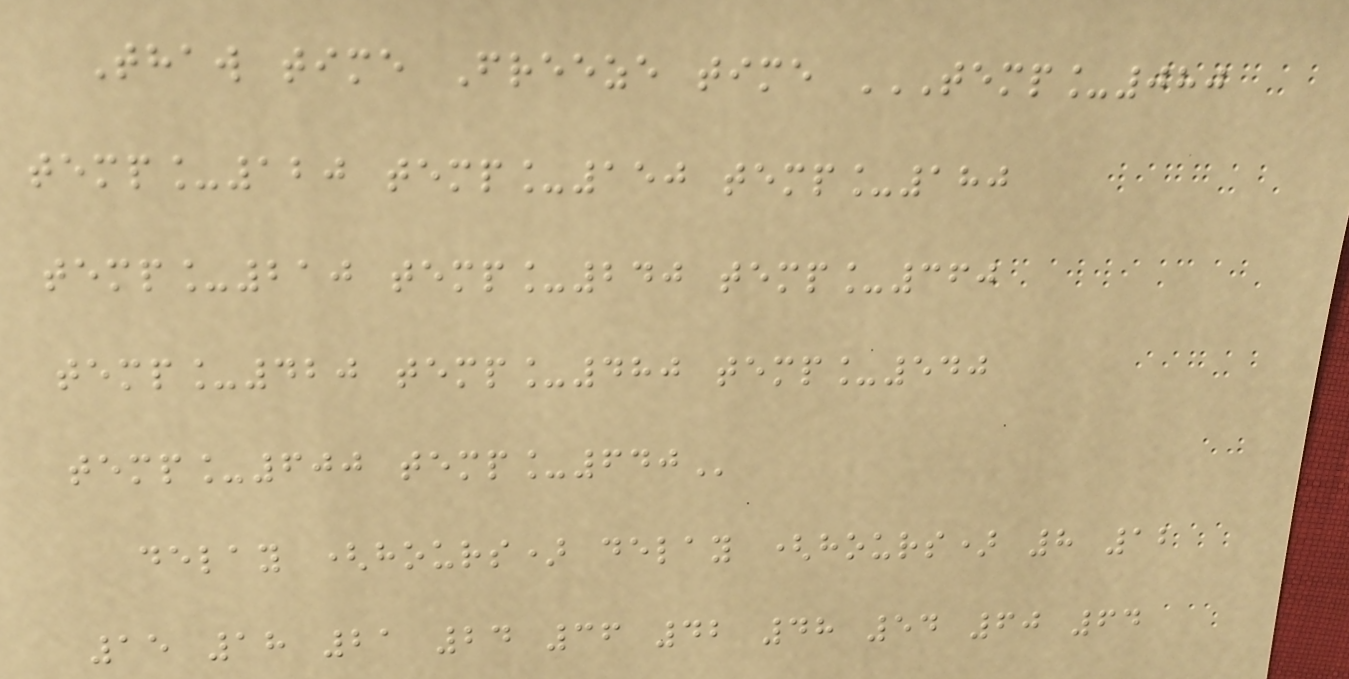Thaw time Freeze time TEMP_080
TEMP_120 TEMP_150 TEMP_180
TEMP_210 TEMP_240 TEMP_360
TEMP_420 TEMP_480 TEMP_540
TEMP_600 TEMP_640
delay (hours) delay (hours) 8 12
15 18 21 24 36 42 48 54 60 64
